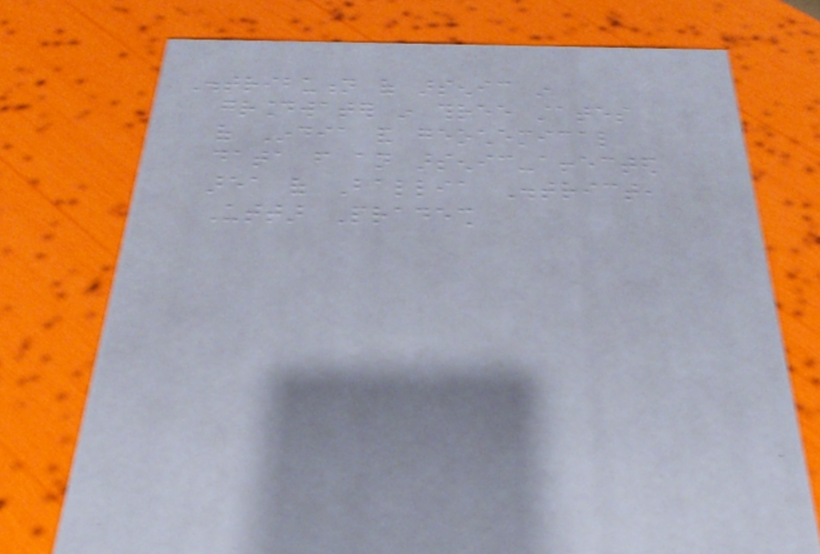Distribution of arsenic in
groundwater in three states
of India and geochemical
data from an arsenic-affected
area of Ballia District,
Uttar Pradesh
